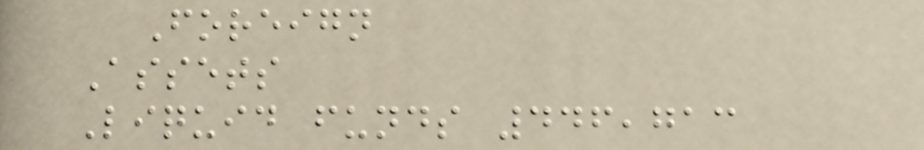Foreign
Assets
Liquid funds 446,713
